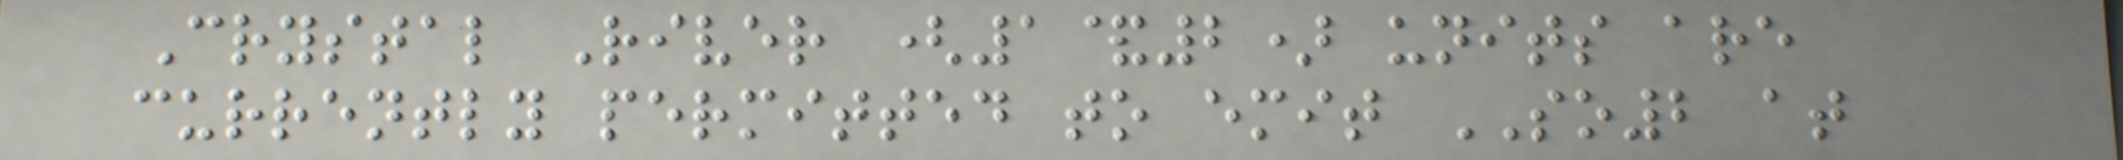Crystal River (1&2) units are
currently permitted to emit SO2 at
